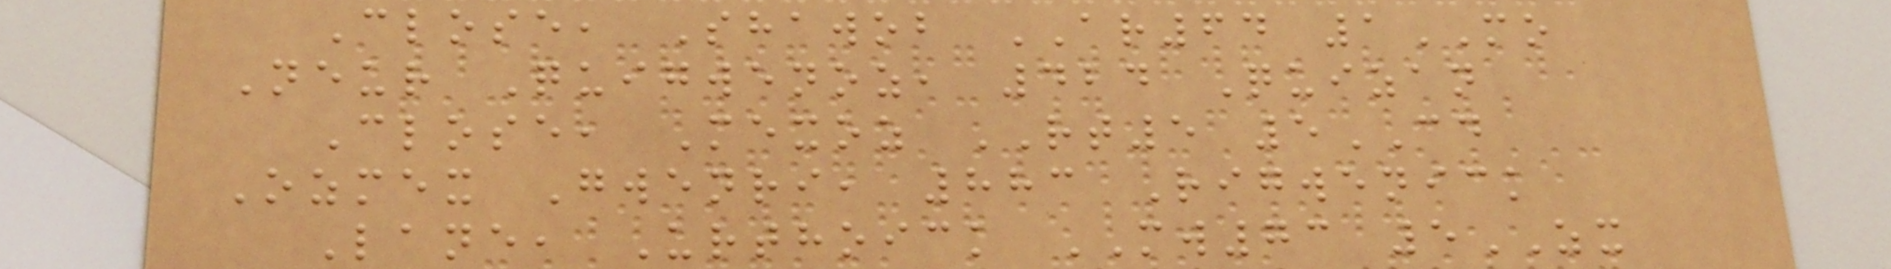Close, Shawob AR64 1MO
Neur Quigwenoz, 424 Quizan
Close, Mexoz RT5 5CD
Ozmex Gwenri, 883 Rigwenick
Lane, Urthoick MW73 5ZX
